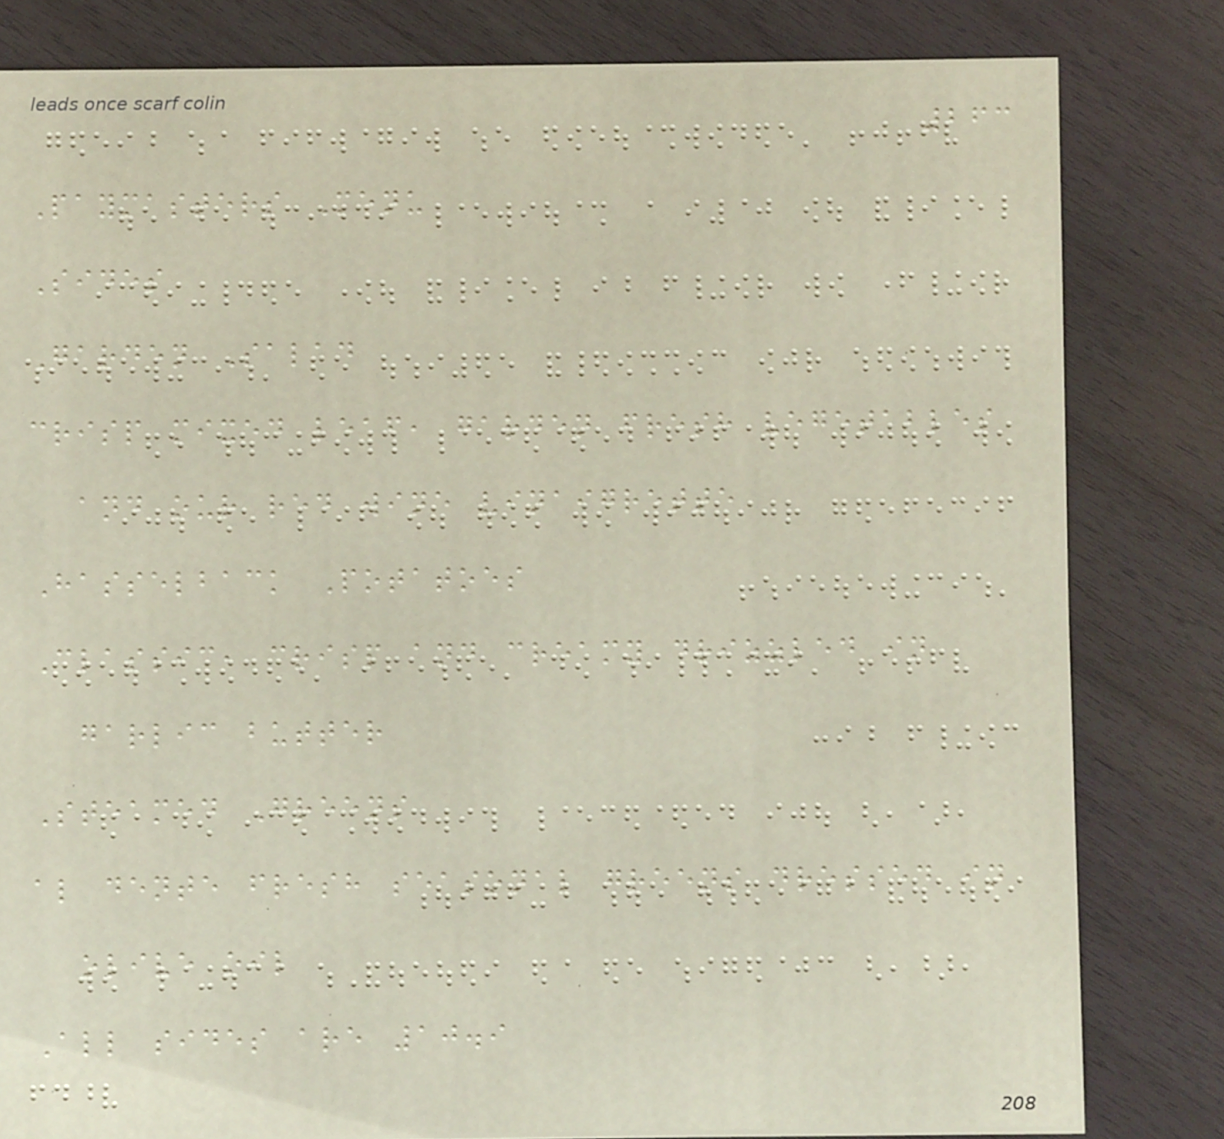263
Paymasters Menu
Sides
Garden Salad
crisp mixed leaf, garden fresh vegetables
and our red wine vinaigrette
Hasselback Potatoes
Classic, crisp and creamy drizzled in
garlic butter
Steamed Greens
al dente fresh seasonal greens dressed in
olive oil
All sides are 10.9
